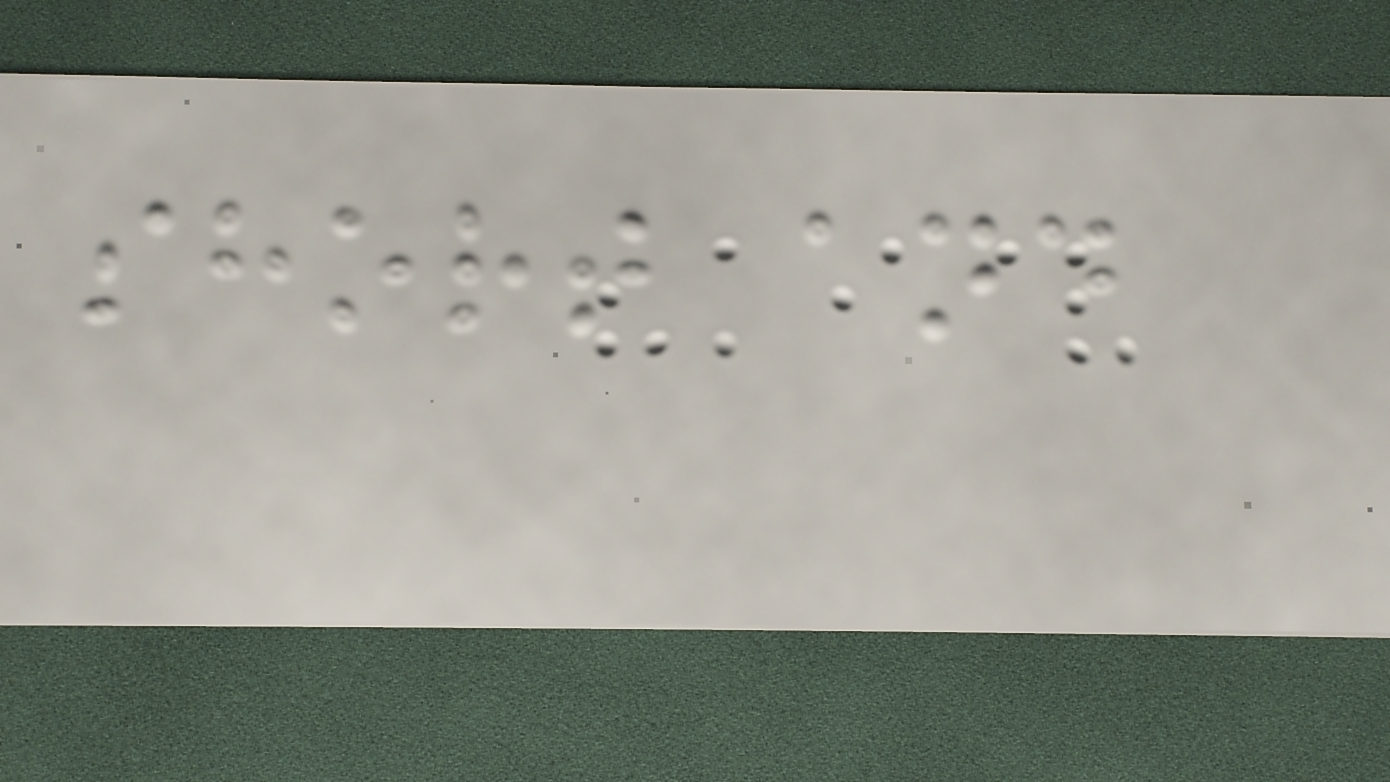short and
